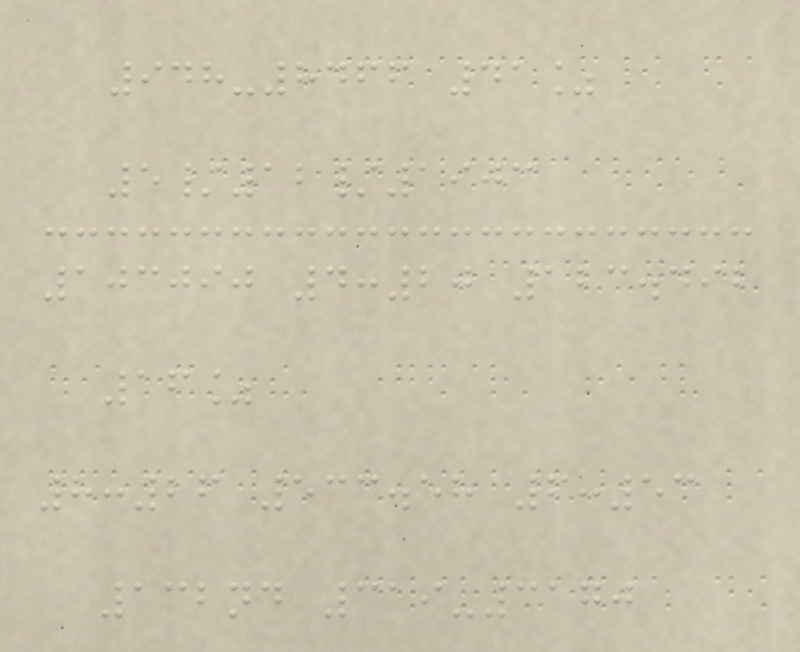948-8466 41%
5/12/1903
103090 4:20 123.492
16%
8:26 533.58 6:53
132nd 319-3170
